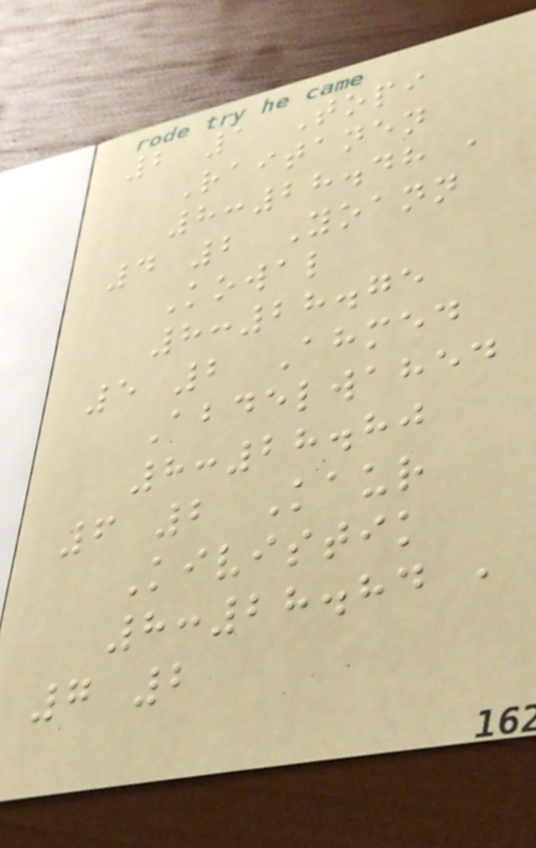2 1 Topi
Raitanen
8:28.48 ,
4 2 Yoann
Kowal
8:28.75
5 2 Ahmed
Abdelwahed
8:28.80
6 2 Kaur
Kivistik
8:28.84 ,
7 2
